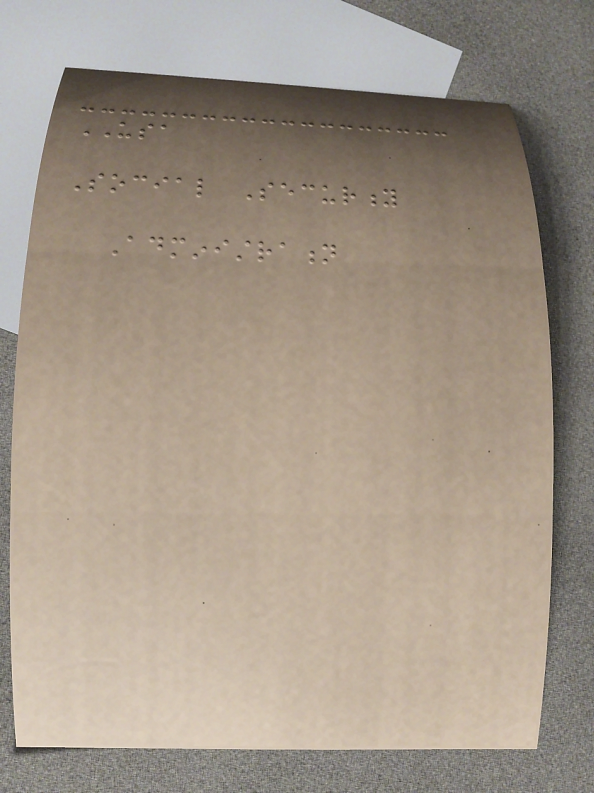USA
Social Security
Administration
